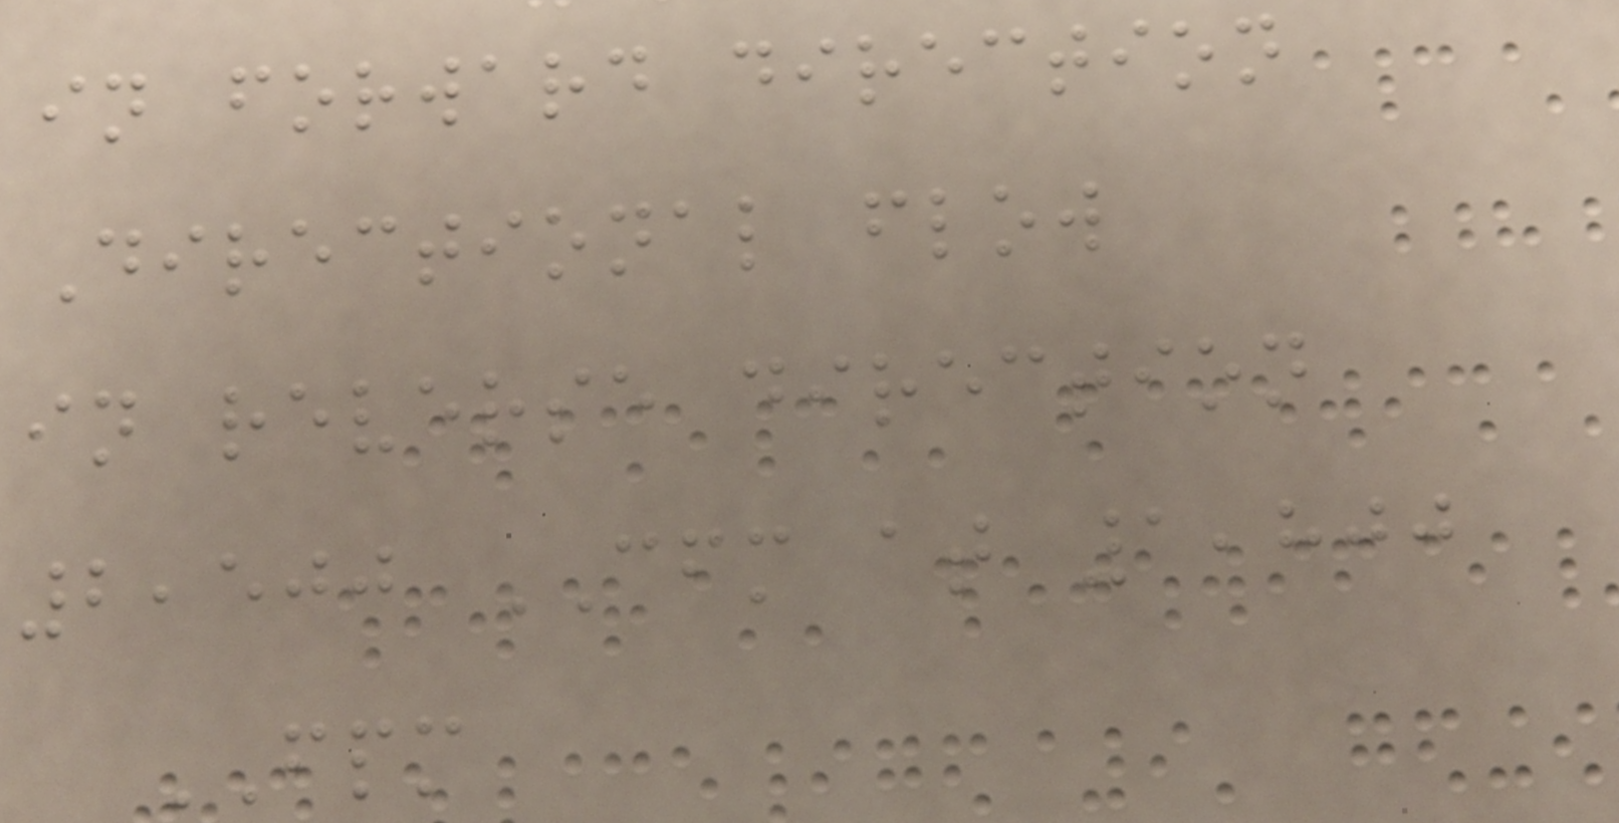in forward direction
Directional flow
in reverse direction
2,500 CFM at 1,800
FPM
